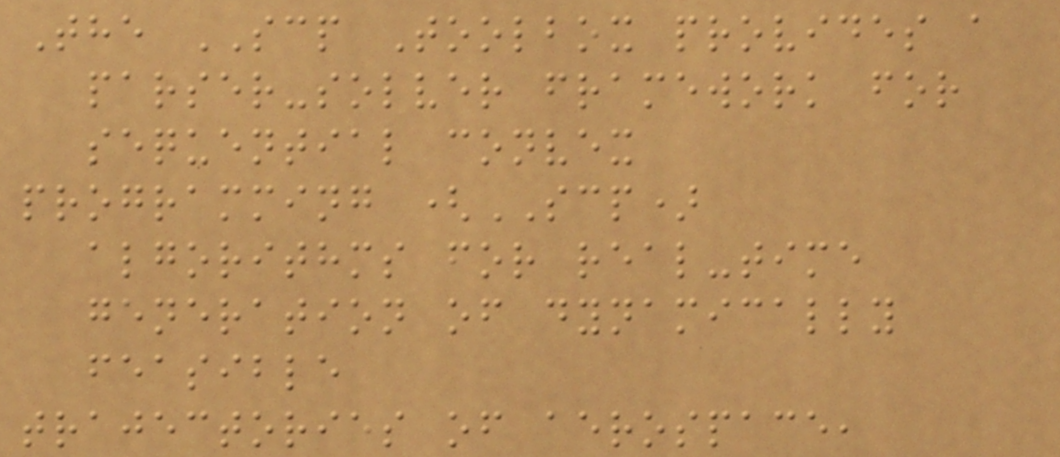The SCP Toolbox provides a
parser-solver framework for
sequential convex
programming (SCP)
algorithms for real-time
generation of dynamically
feasible
trajectories of aerospace,
